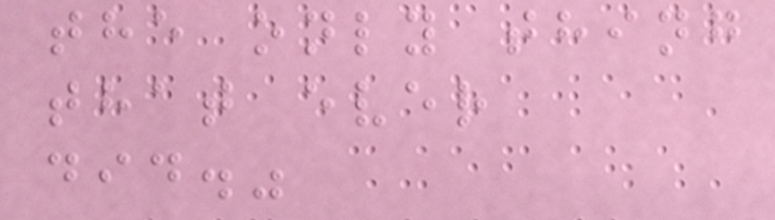the only thing
that ever
did."
